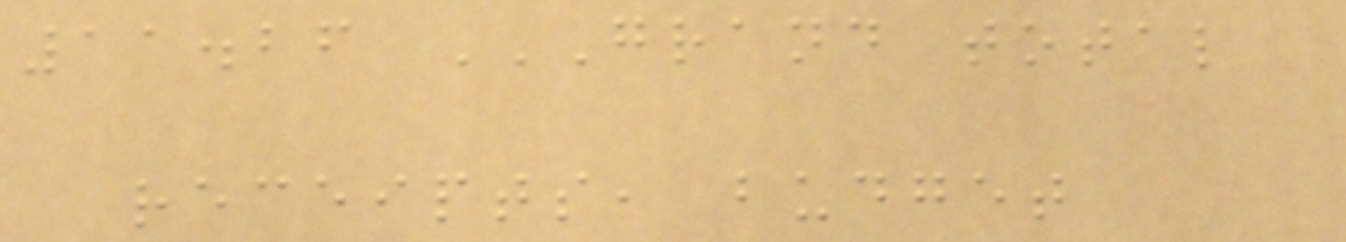11.26 GRAND TOTAL
RECEIPTS, BUDGET
